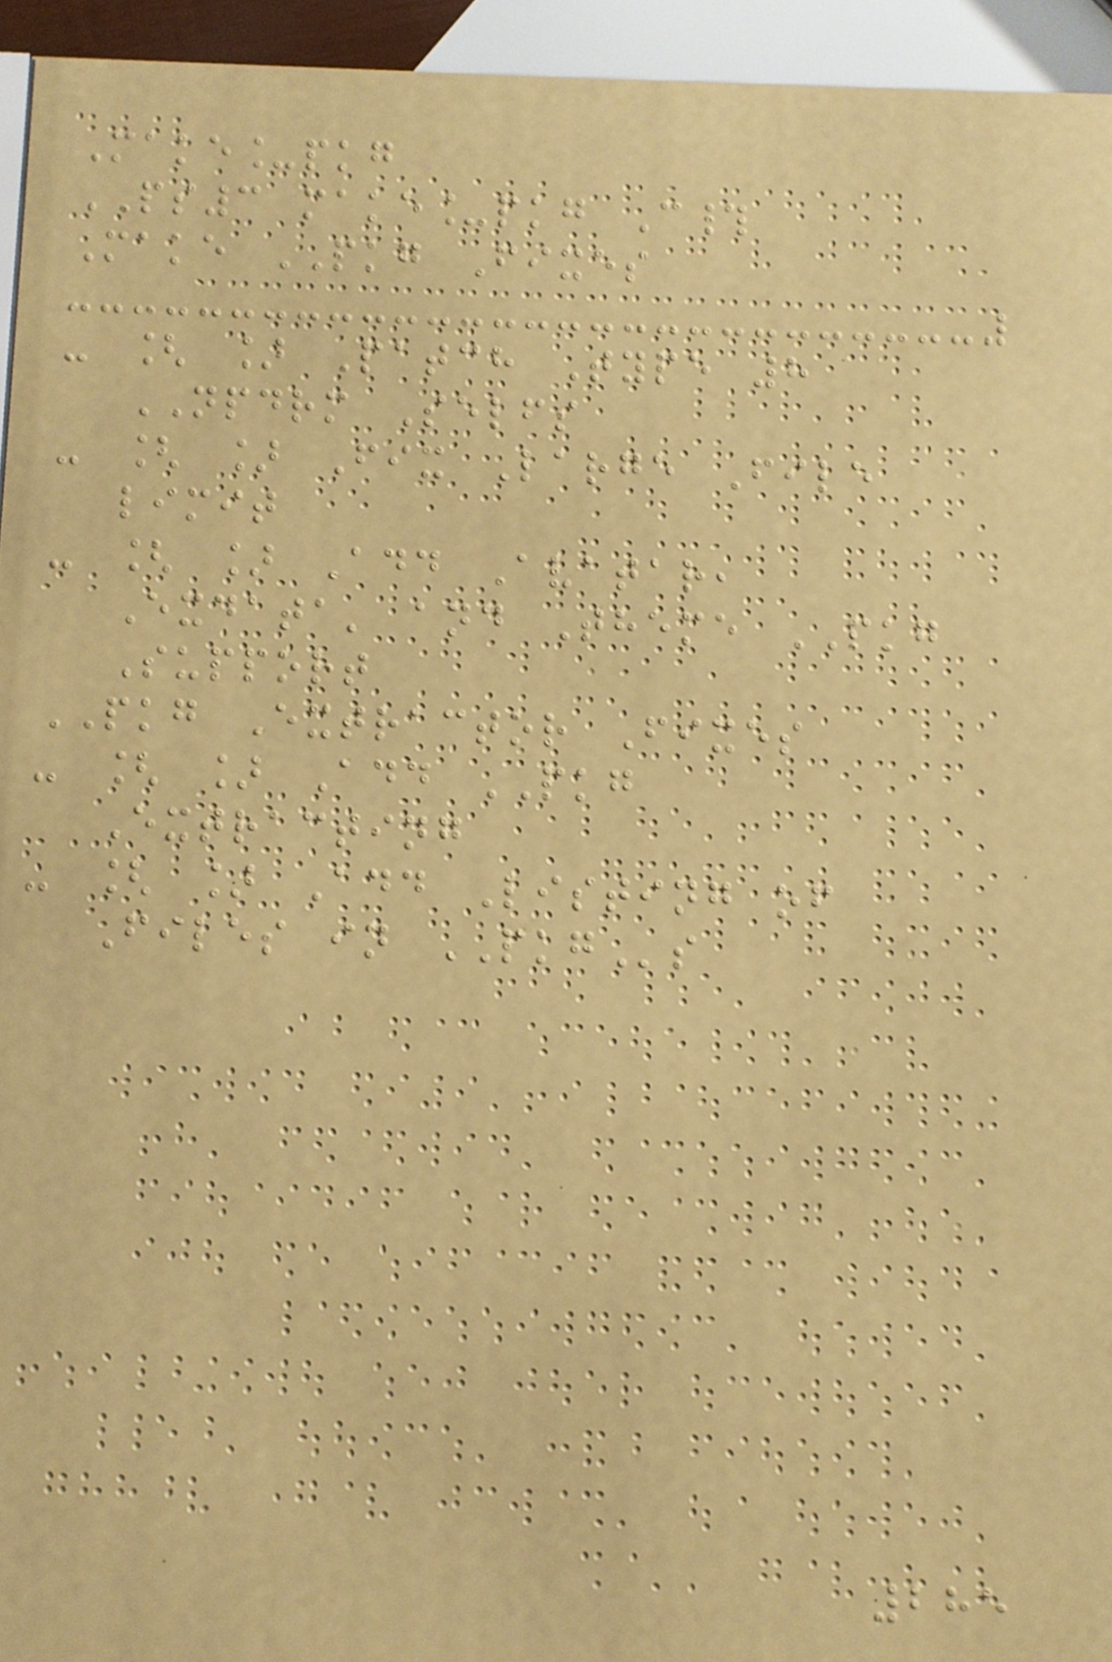Make_pkg
PS3 make_pkg C#
Make PKG Fixes
- [ ] Patch Type 8
NPDRM Selfs
- [ ] Fix Large File
limit
- [ ] Add Avatar,
Exdata' and Theme PKG
Support
PKG Extractor Fixes
- [ ] Add PKG
Extracting
- [ ] Add Listing of
Files in PKGs
285
